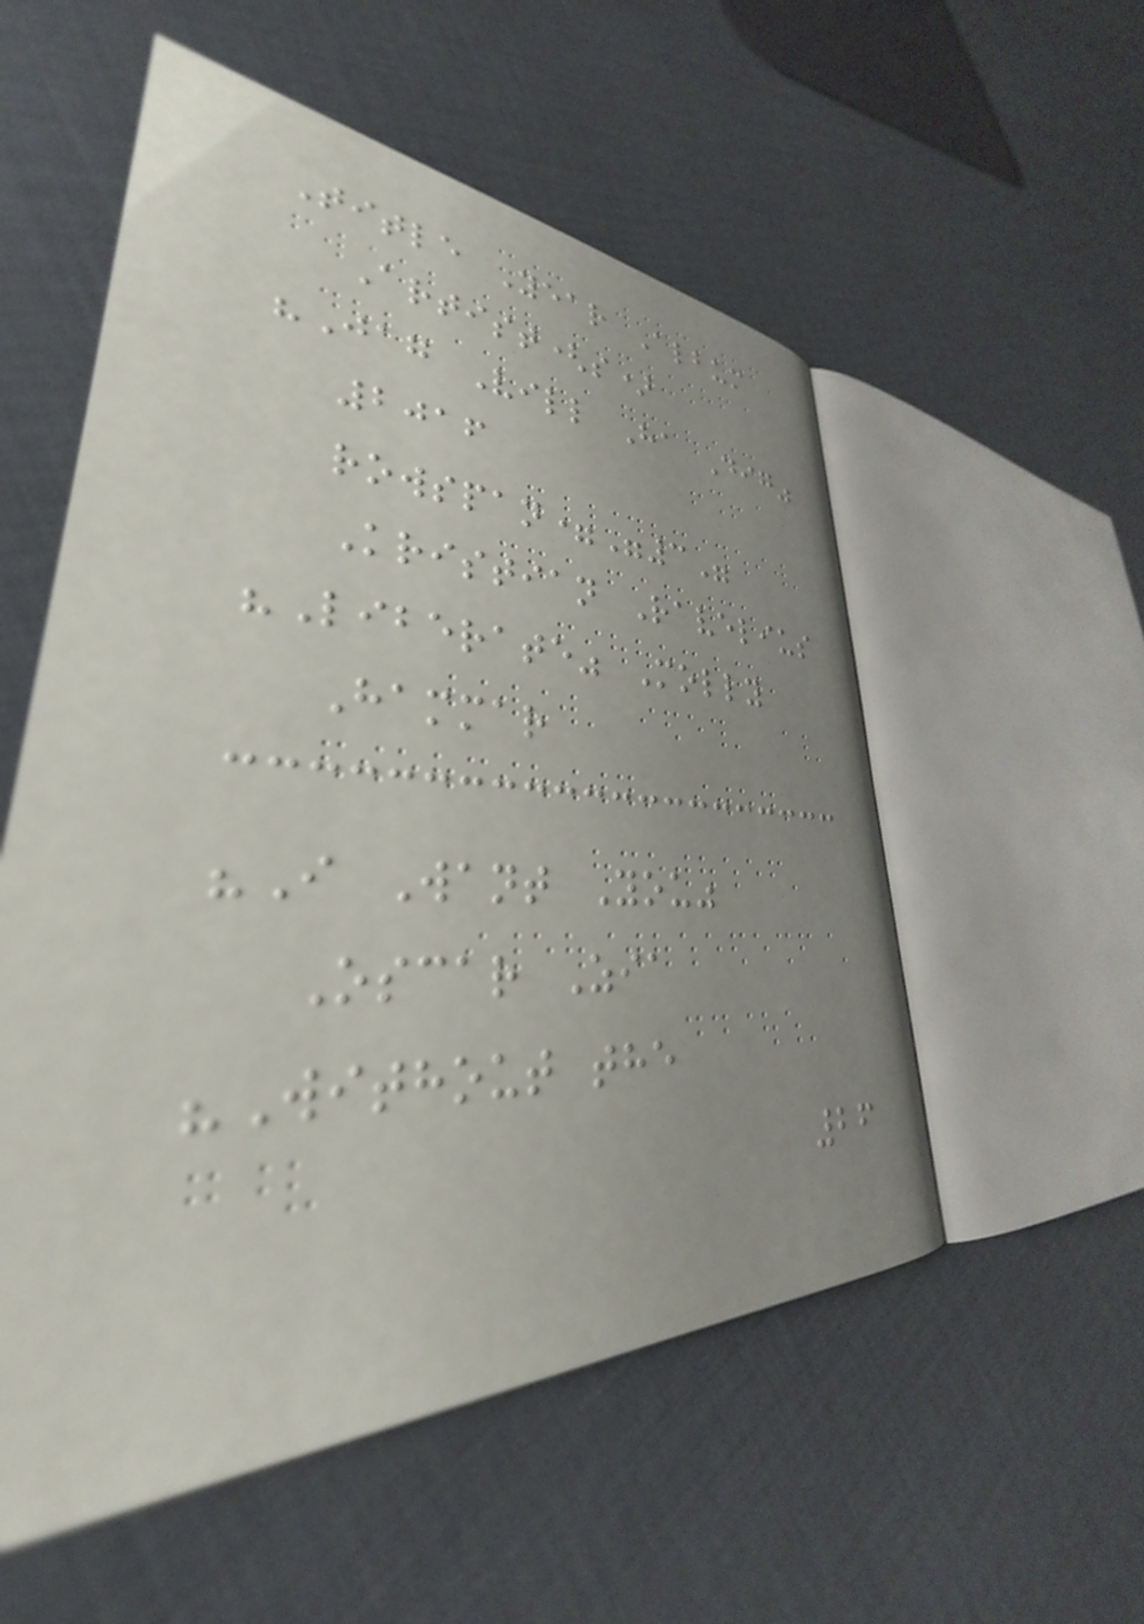Title Year Album
Artist(s)
"Jag Vill Ha Dig"
2016
rowspan="3"
Kristian Ravelius
"Liberate" Molly
Hammar
"I Want You"
Oscar Zia
"Without the
26
